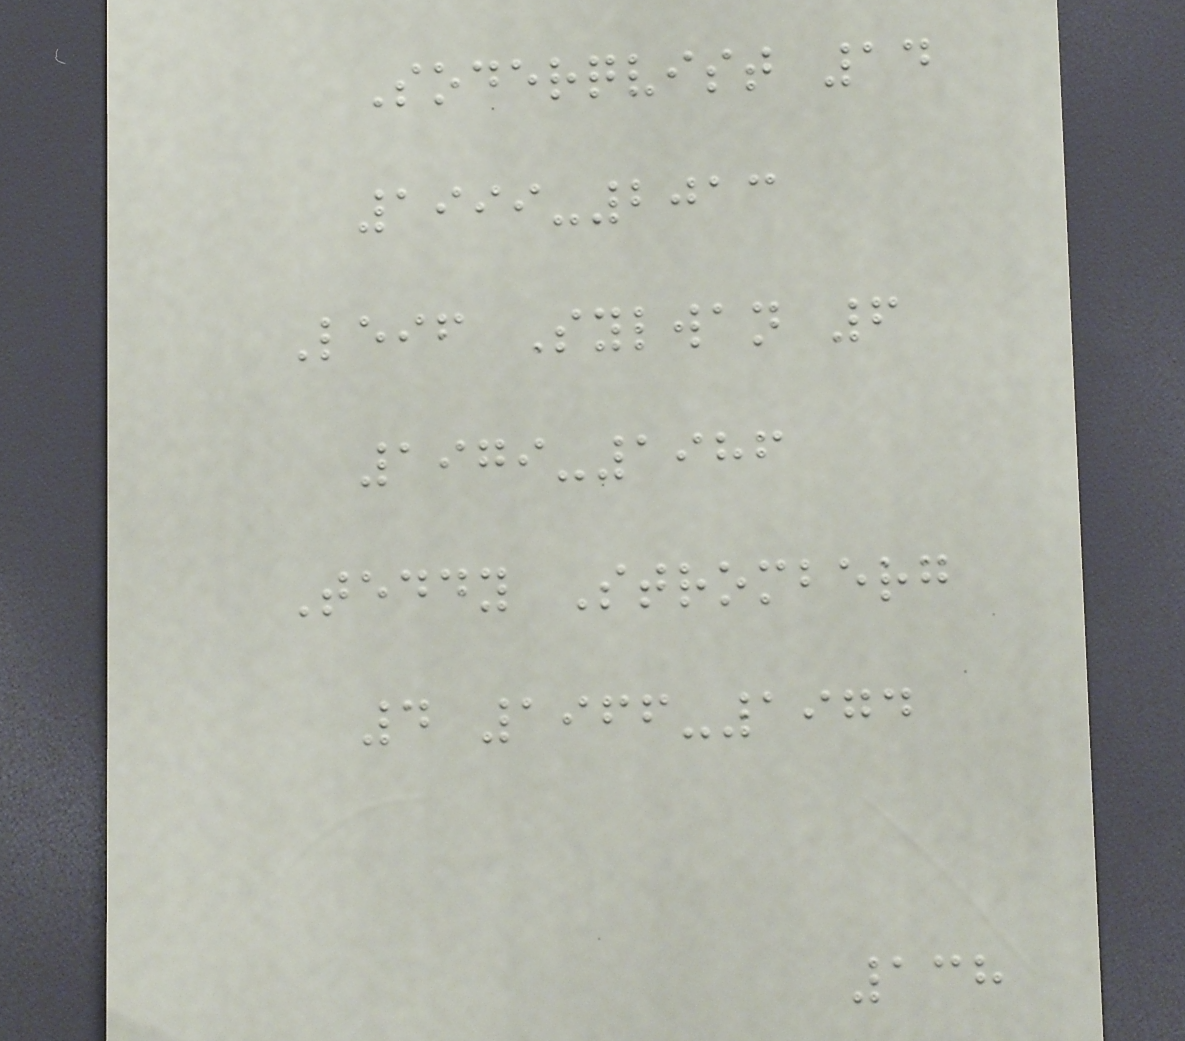Soderqvist 14
1999-2013
Leif Sylwan 6
1979-1986
Teddy Stromberg
4 1966-1974
138
